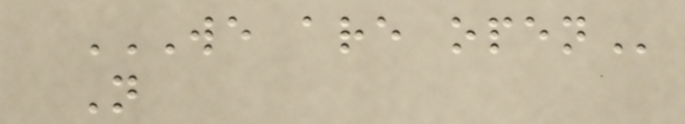WE ARE OPEN
N
